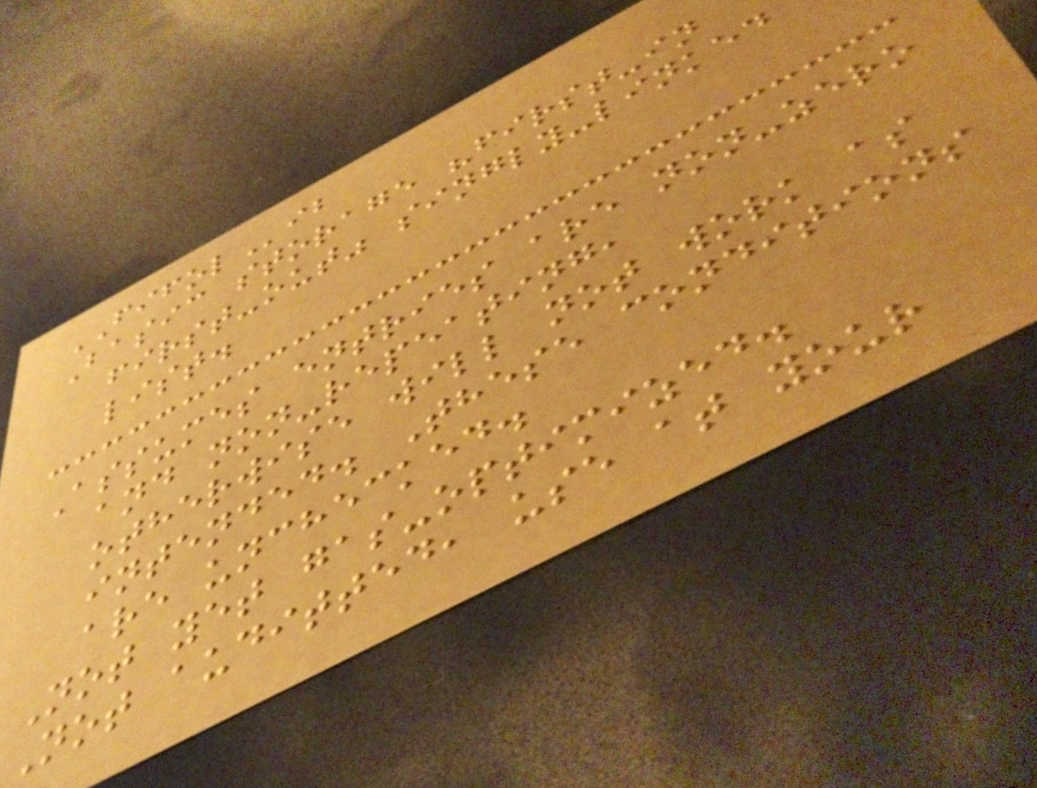FIFOLib
Basic storage "first-in
first-out" singly-linked
list.
Assumes entries are non-zero
and non-repeating,
otherwise will not work as
intended. These conditions
are unchecked.
Not yet gas-optimized.
Not auditted, use at your
